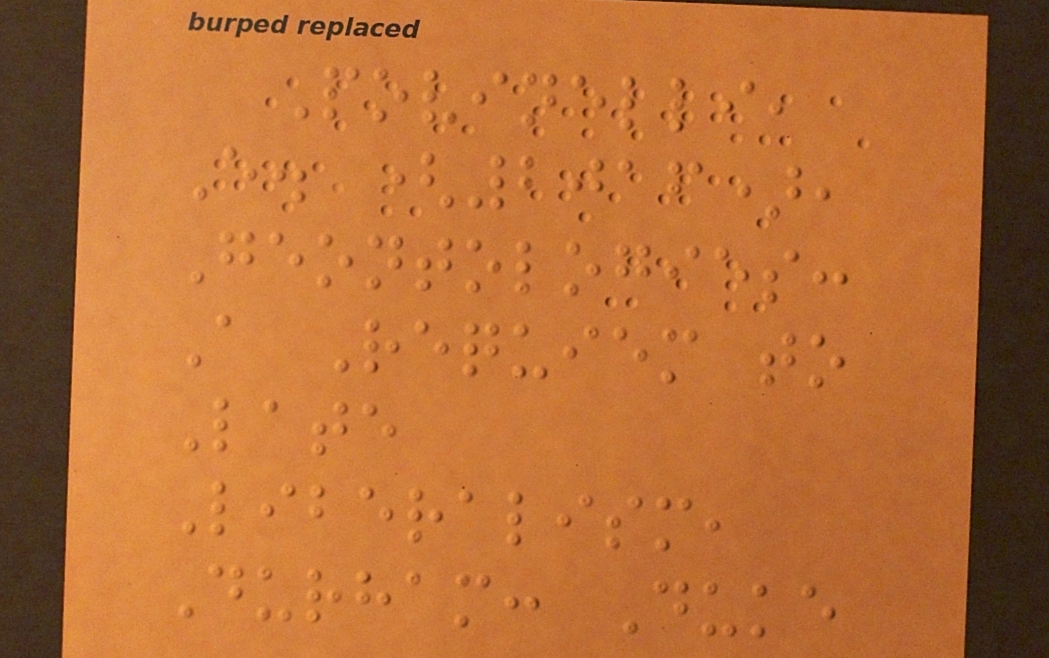Povinelli,
E. (2016),
Geontologies:
A Requiem to
Late
Liberalism,
Durham: Duke
